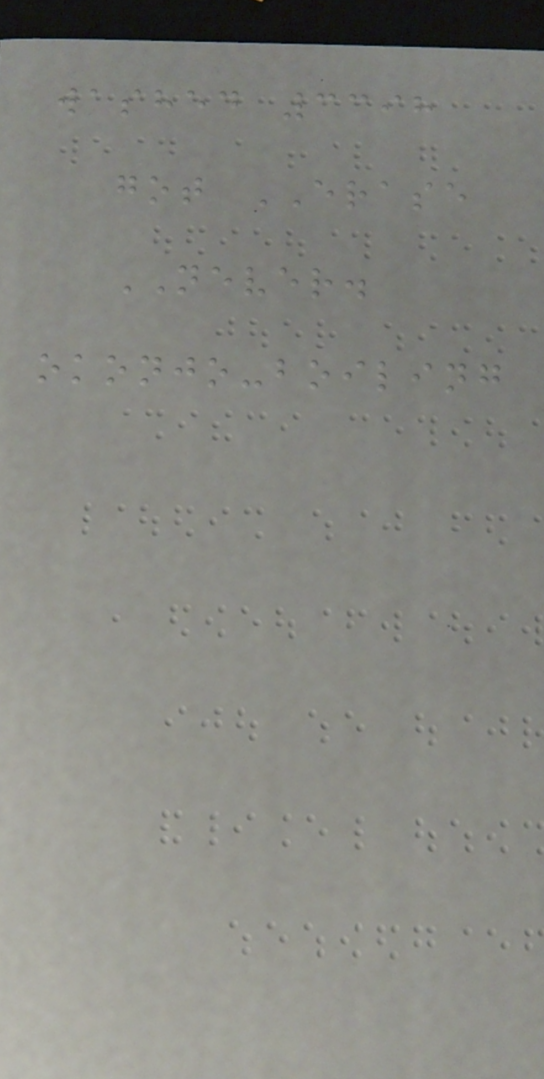washed 3398
got ERASE
NEVER.
okonjo-boiling
